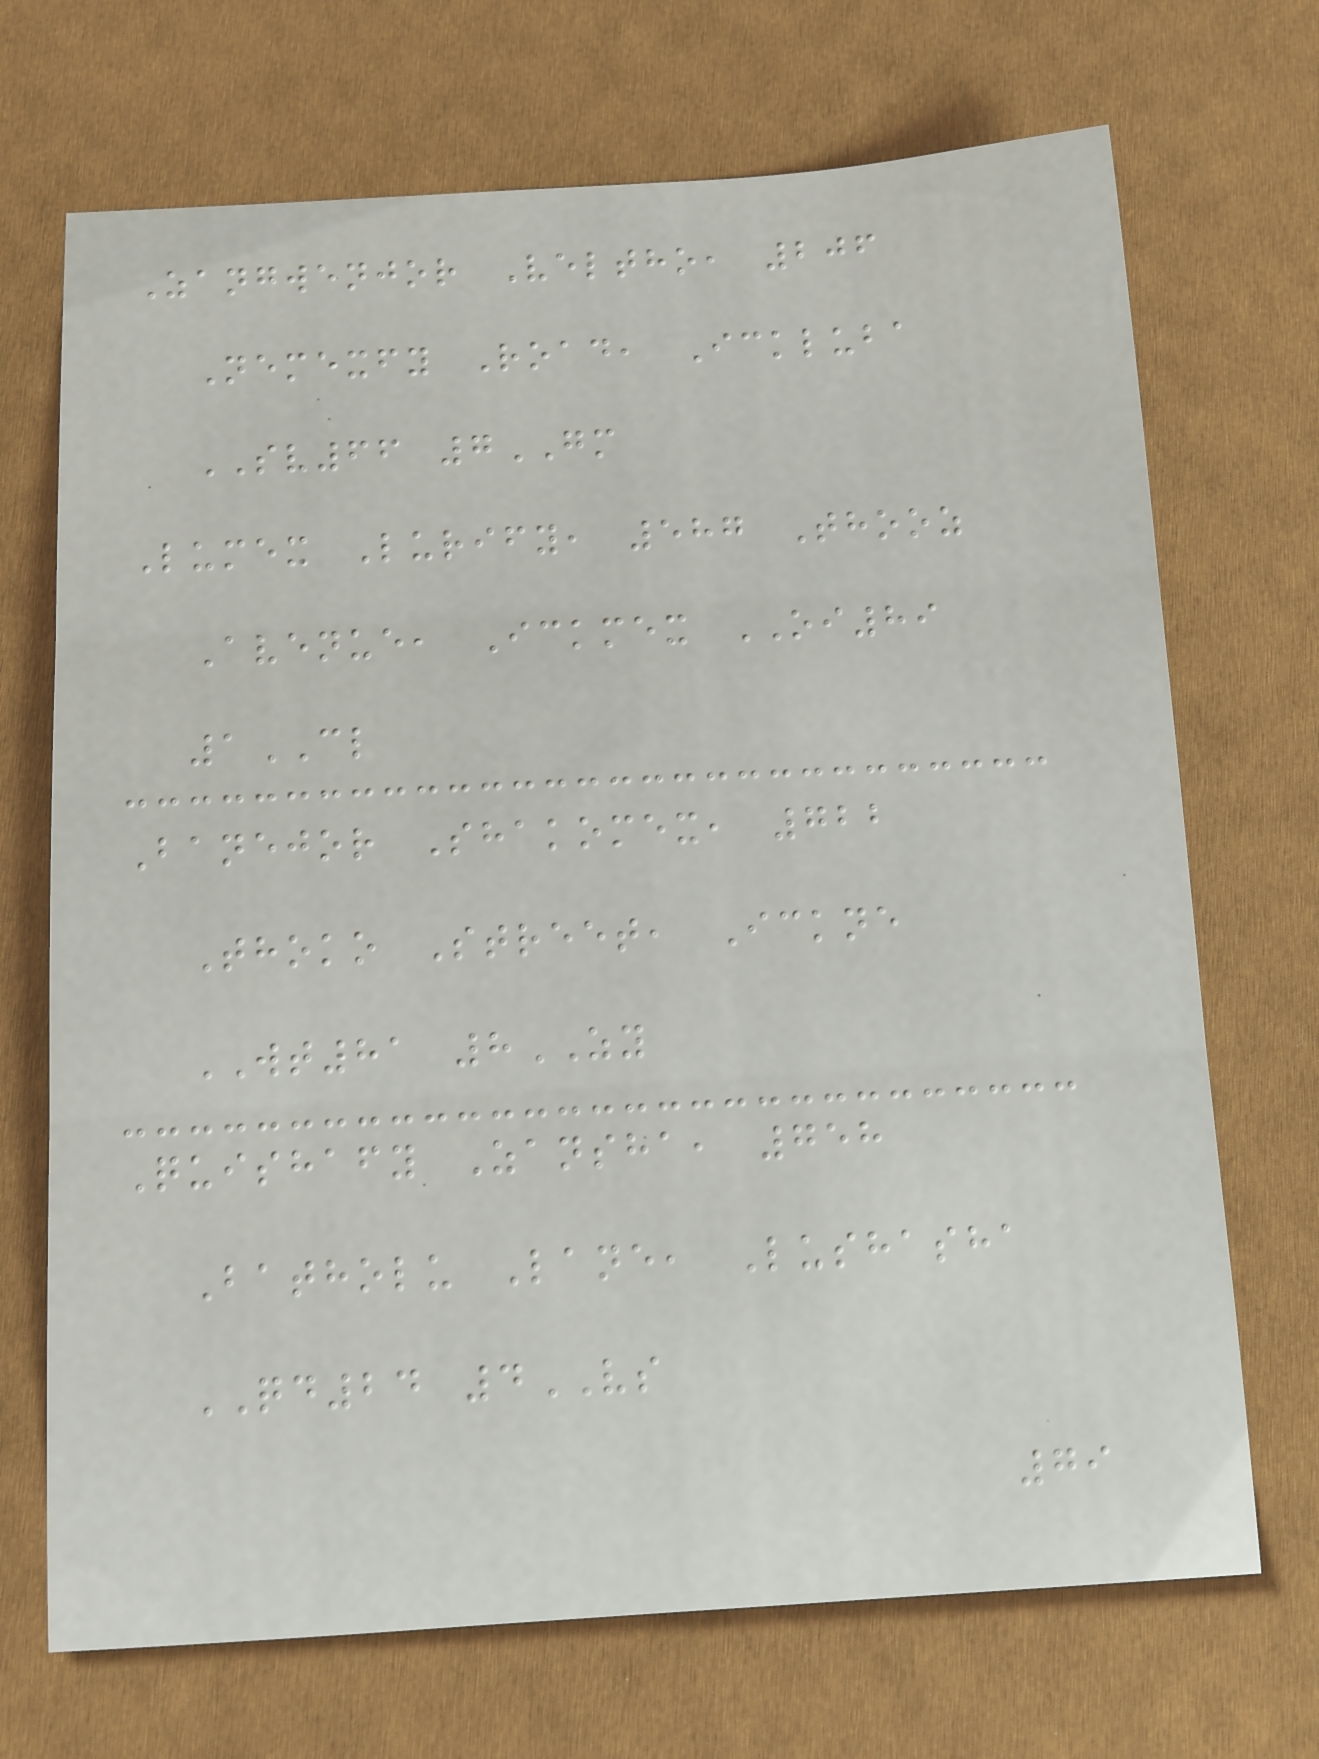Zangwenjor Veltho, 206
Nemexfy Road, Ickluba
SV66 7GM
Lumex Lurify, 587 Thooz
Avenue, Ickmex OI89
1CL
Banejor Shakomex, 722
Thoko Street, Ickne
WT81 8ZY
Quishafy Zansha, 758
Batholu Lane, Lushasha
QD24 4VS
79
